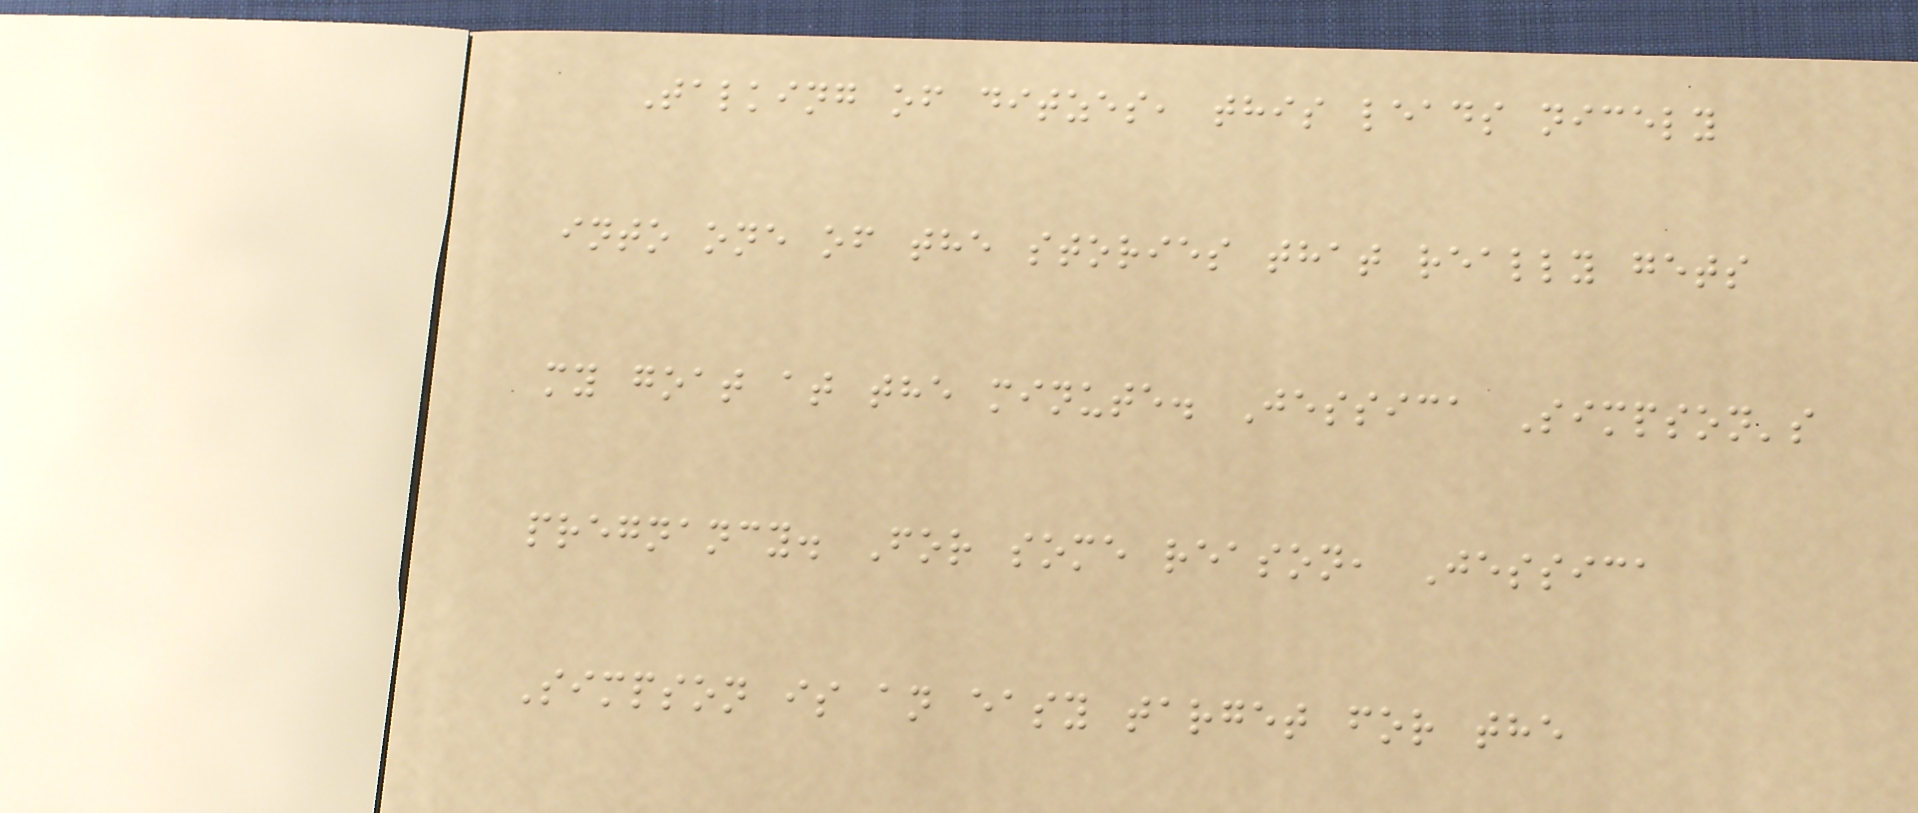Talking of ditzes, this leads nicely
into one of the stories that really gets
my goat at the minute. Jessica Simpson's
pregnancy. For some reason, Jessica
Simpson is an easy target for the
